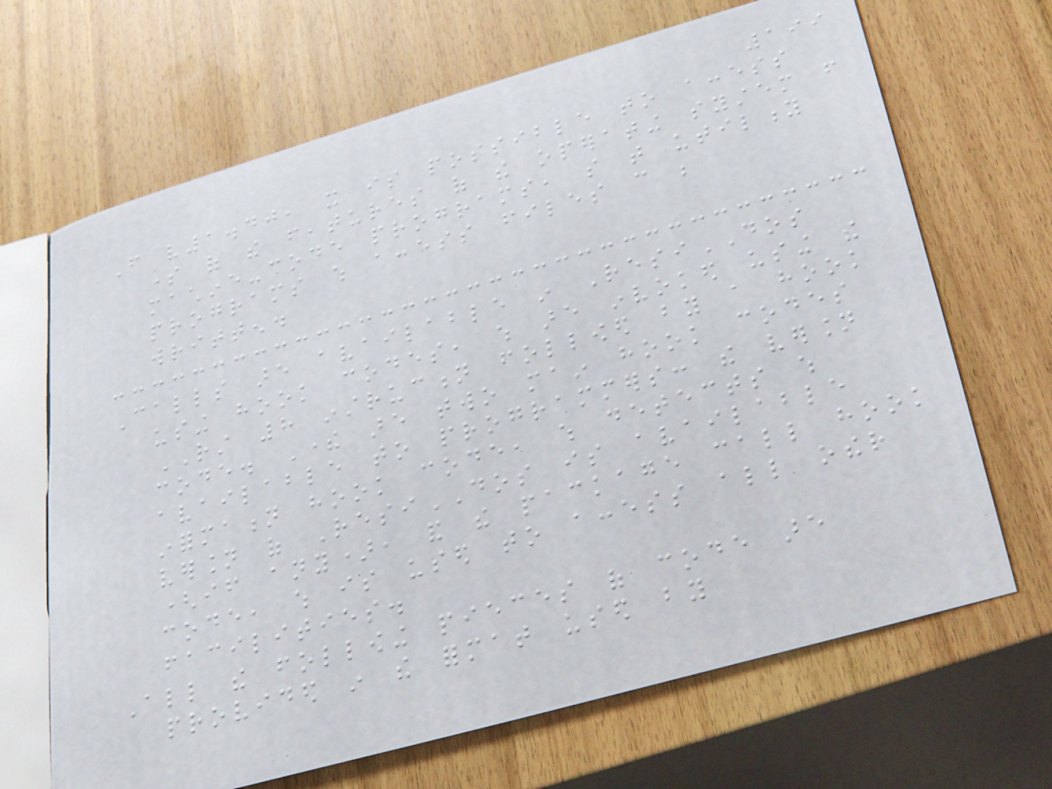199
From v1.40, it is possible to access
some of the features of the operating system from
machine-code programs, so that utility
programs which access files can be
written.
Calls are available in ResiDOS
using hook codes, which are invoked using the
RST 8 instruction followed by a hook
code. There are two main hook codes
available to programmers: the version
information hook code, which detects which
version of ResiDOS is available
(if any), and the package call hook
code, which is used to access all other
facilities.
All the following pieces of code are
provided in the format used by
